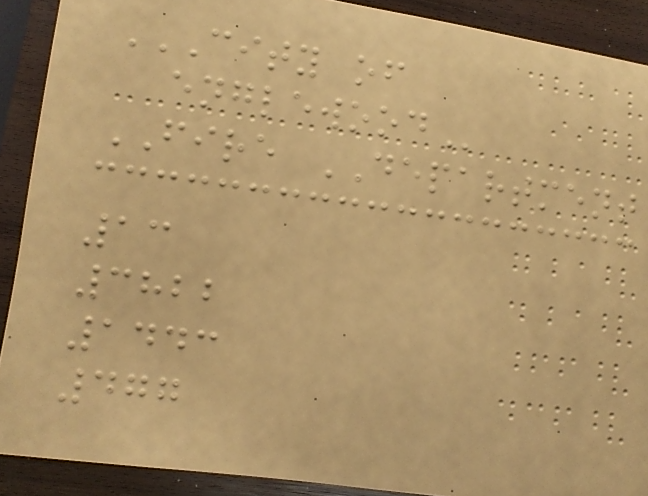CITY OF
ENGLEWOOD
FIRE DEPARTMENT
13
3822
1443
477
